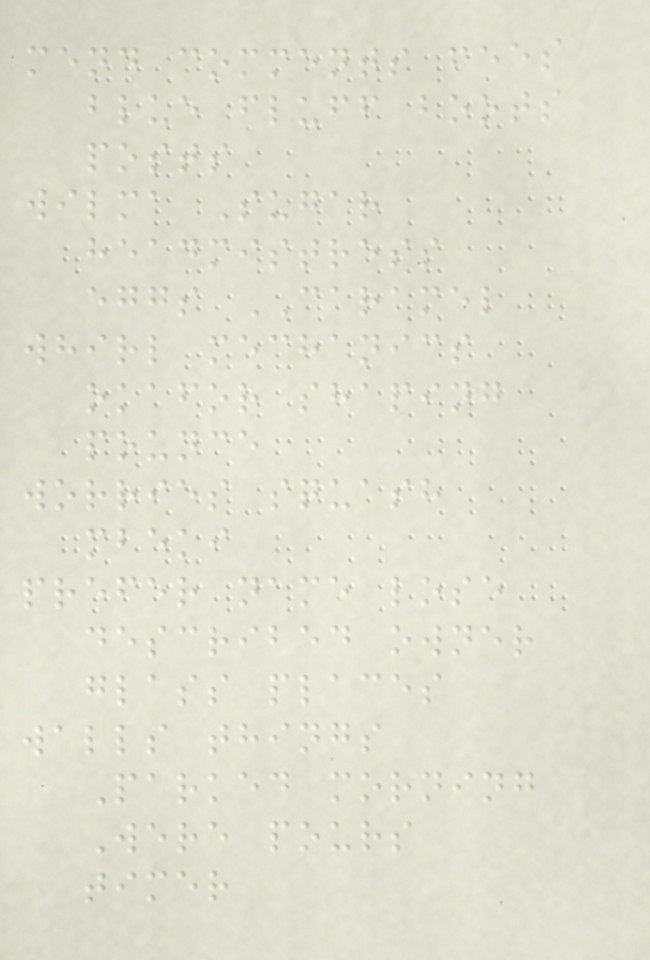mend comments fees
blue fluff boots
posts
wilma Sugar
headmistress
eggs CARAMEL
whirl mechanics
okafor shaping
pounce
worries squash
mbeki
prefer name lose
described owner
glass places
walls things
Parked morning
Were pours
timer
